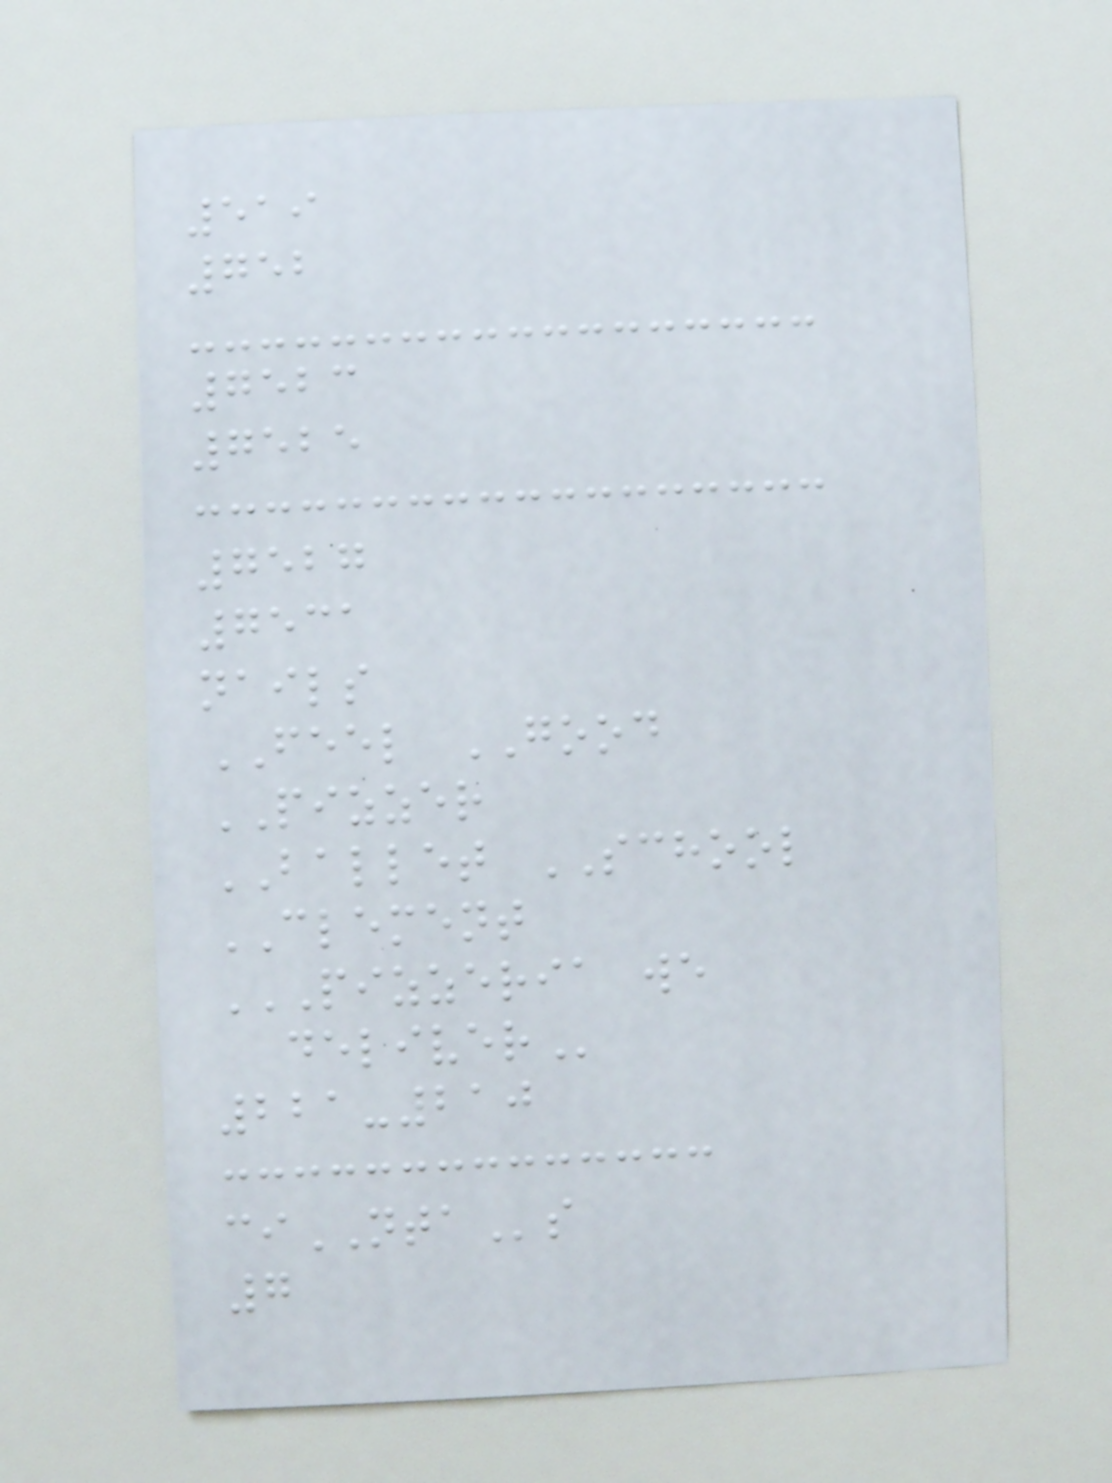519
752
7523
7525
7527
7531
nails
FEEL GOOD
PIZZER
BALLET SCHOOL
CLEMENT
PIZZERIA WE
DELIVER
221-210
ciNTAs
7
